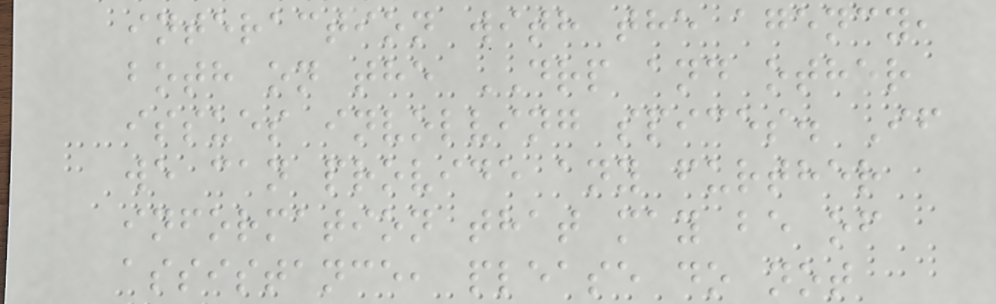interaction with the agency,
both on the DRP and other
issues involving spices. If
we can provide any further
information that may be of
assistance, please do not
